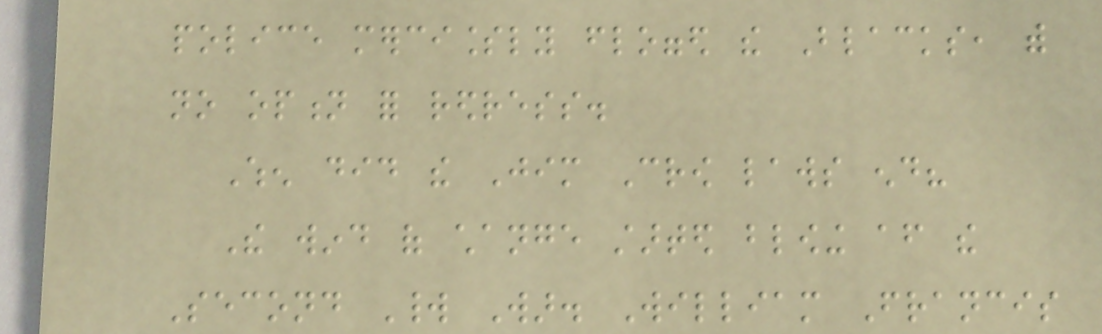police mercilessly flogged the Blacks, with
no option for redress.
When did the Jim Crow laws end?
The wind of change started blowing after the
Second World War. William Francis
